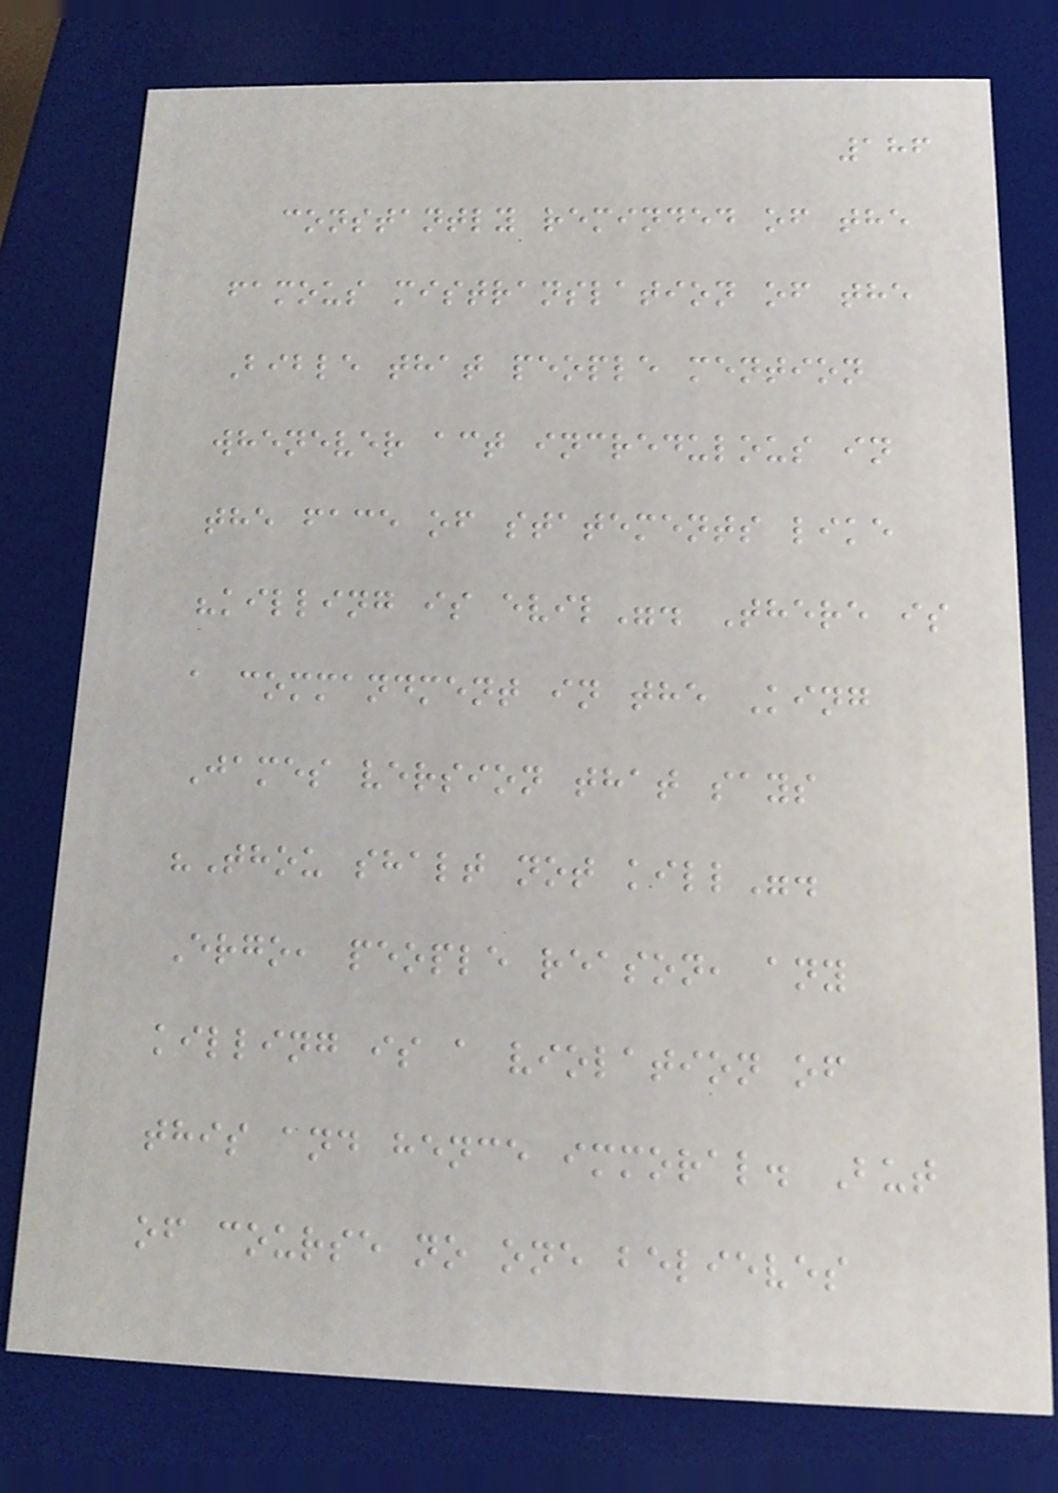186
constantly reminded of the
famous mistranslation of the
Bible that people mention
whenever act incredulous in
the face of statements like
"killing is evil". There is
a commandment in the King
James version that says
"Thou shalt not kill".
Ergo, people reason, any
killing is a violation of
this and hence immoral. But
of course no one believes
